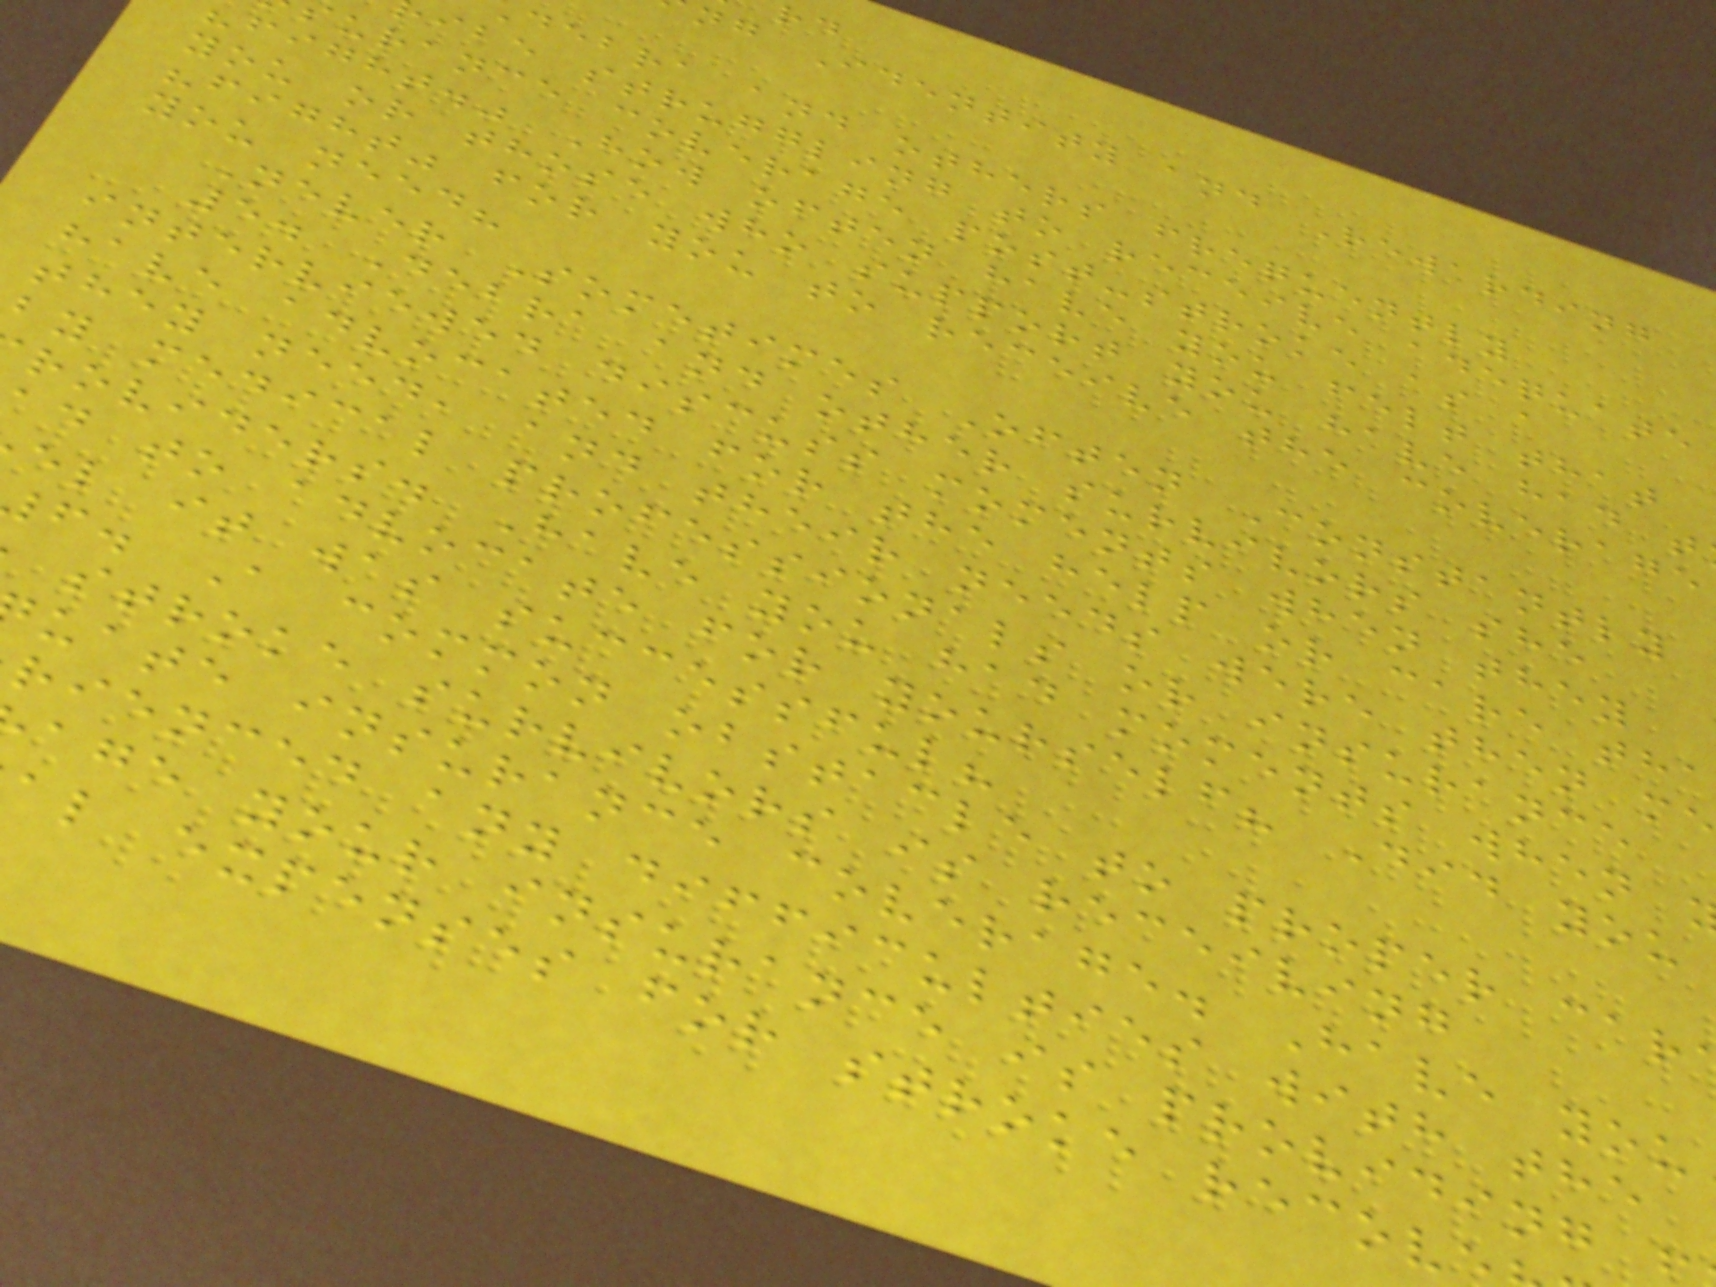ng Identity and Rewarding
debra and others frequently
ibe struggling to receive adequate
urance coverage post-stroke as a
"fight." How often have you felt that
you or those who support you have had t
"fight" for you to receive the coverage
you need?
Never Sometimes Often Constantly
5. Debra and other survivors she
interviewed discuss moments when they
have advocated for the help or care tha
they need, and their needs were then me
by medical professionals or insurance
roviders. Have you had moments when
ad to advocate for yourself? Did you
el it was successful?
f. A common obstacle to proper car
stroke survivors is receiving
uate insurance coverage. Have you
rienced any difficulties with the
age your insurance is providing
al expenses for stroke recov
